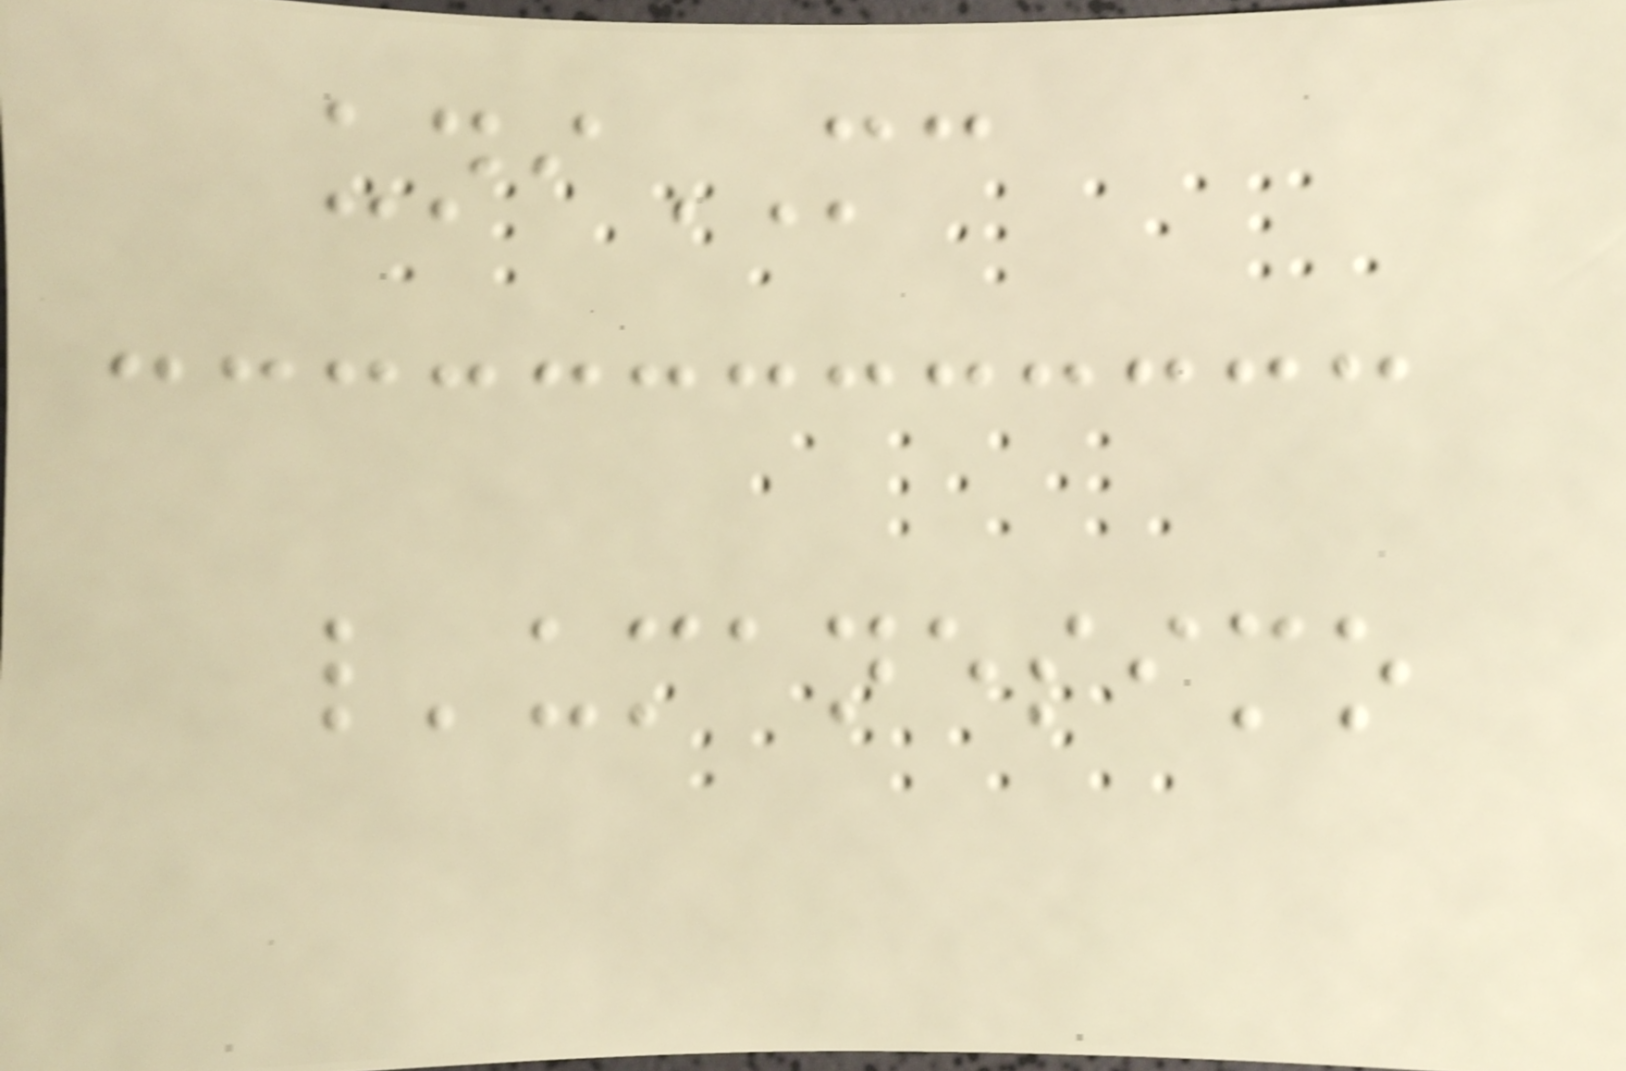uniMC
l'umanesimo
